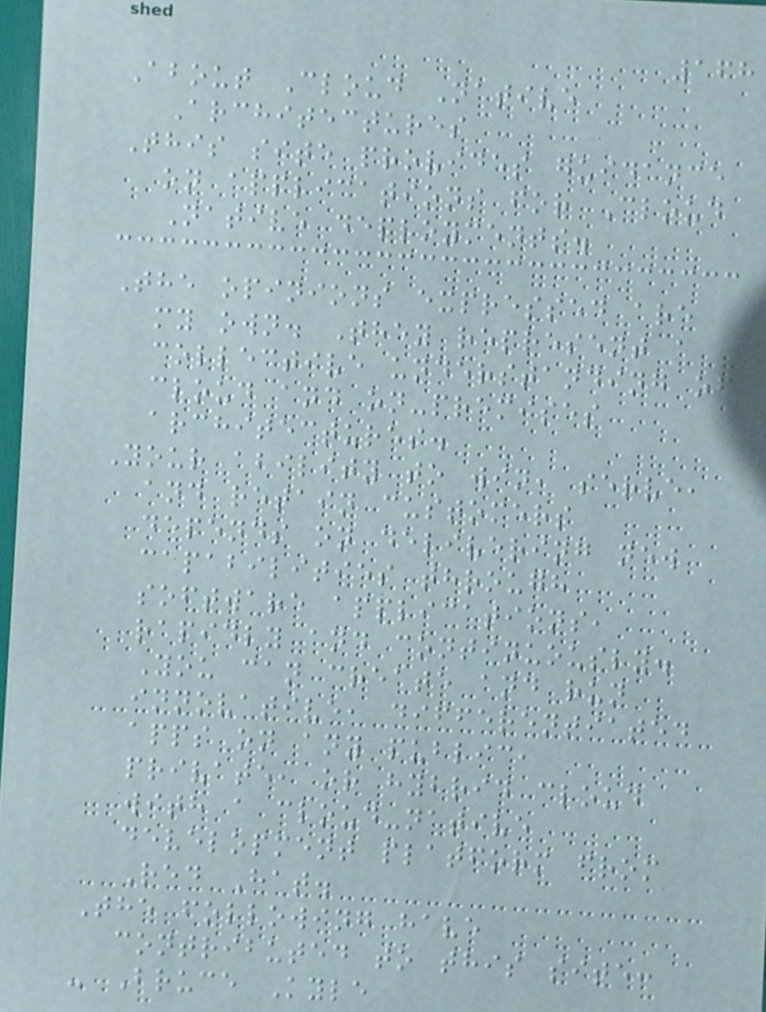168
About Cloud Native
Architectures
This site provides guidance
on applications for Cloud
Native deployments.
The opinions expressed are
my own. They represent a
collective understanding of
cloud and on-premises
architectures.
Your ability to win, serve,
and retain customers
depends on delivering new
capabilities through
software applications,
rapidly and continuously.
You can create and run
innovative, differentiated
apps on any public,
private, or hybrid cloud
with a cloud-native
development platform from
Red Hat.
The following have
contributed to this site:
- Bruce Kyle
